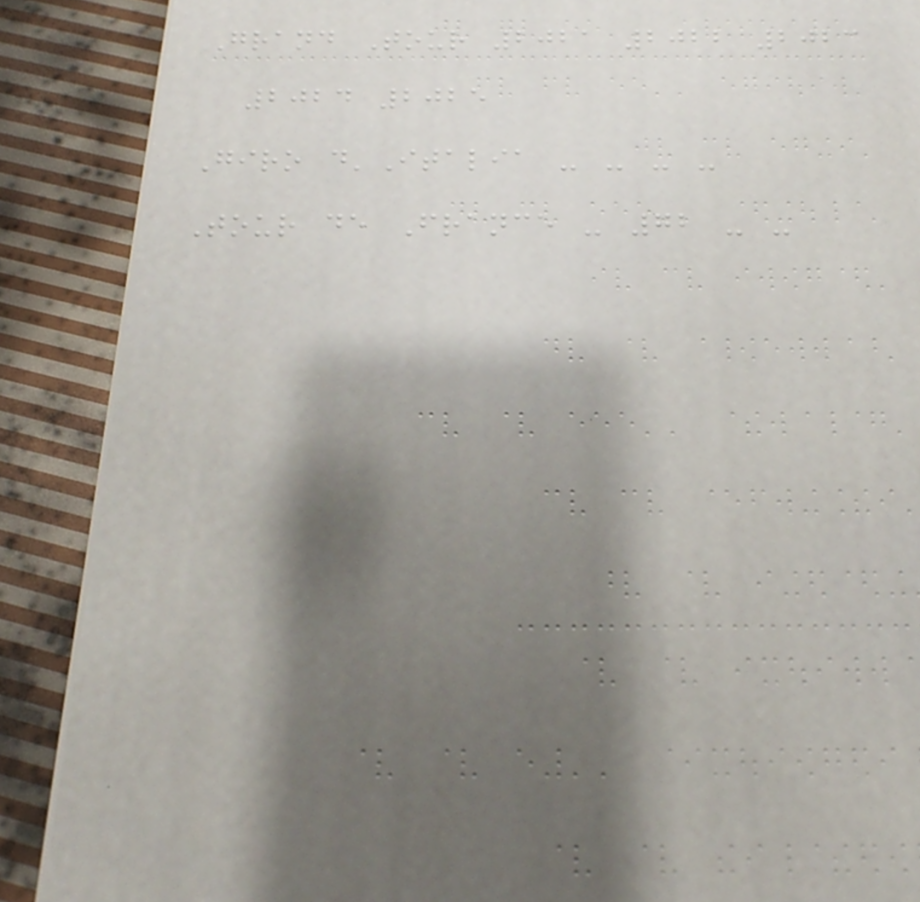Grand Tour 2021 2022 2023
2024 2025
Giro d'Italia - - - -
Tour de France - 72 - -
